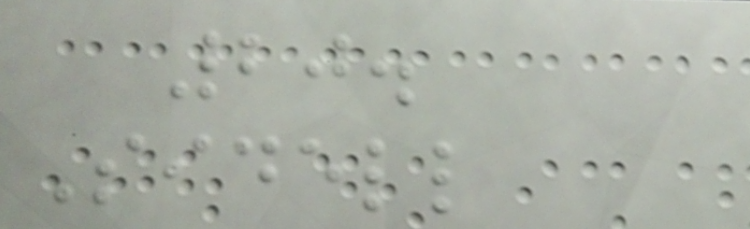20.
Sidell
